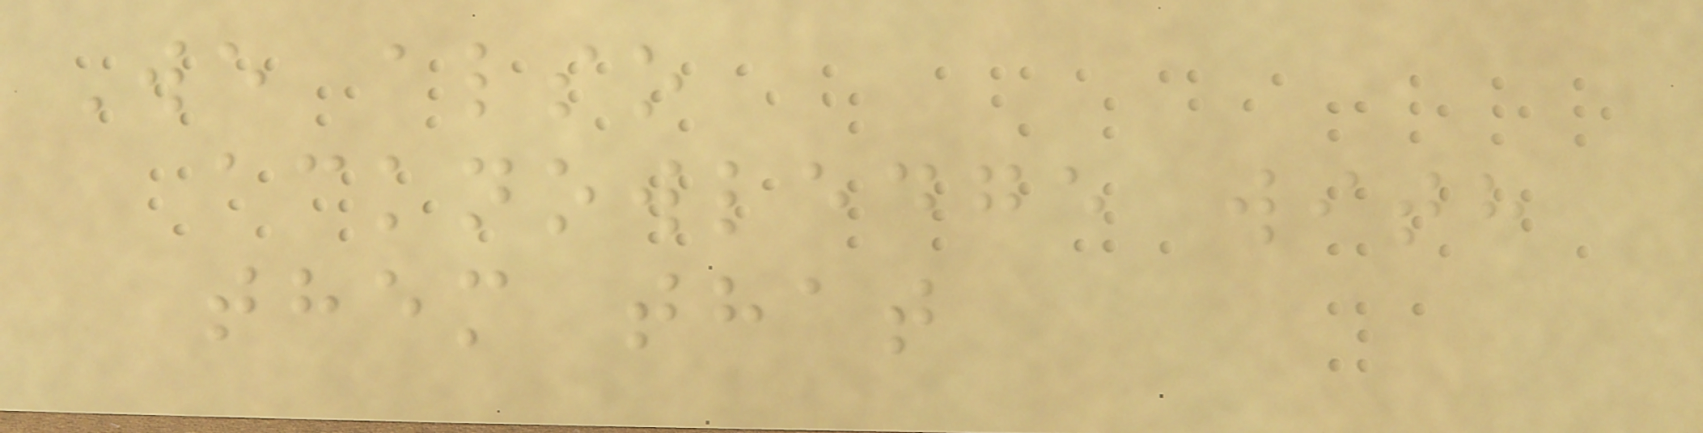We also
acknowledge with
them that
